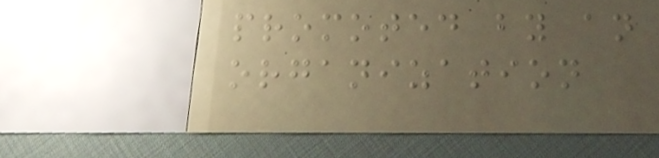promoted by an
organization
